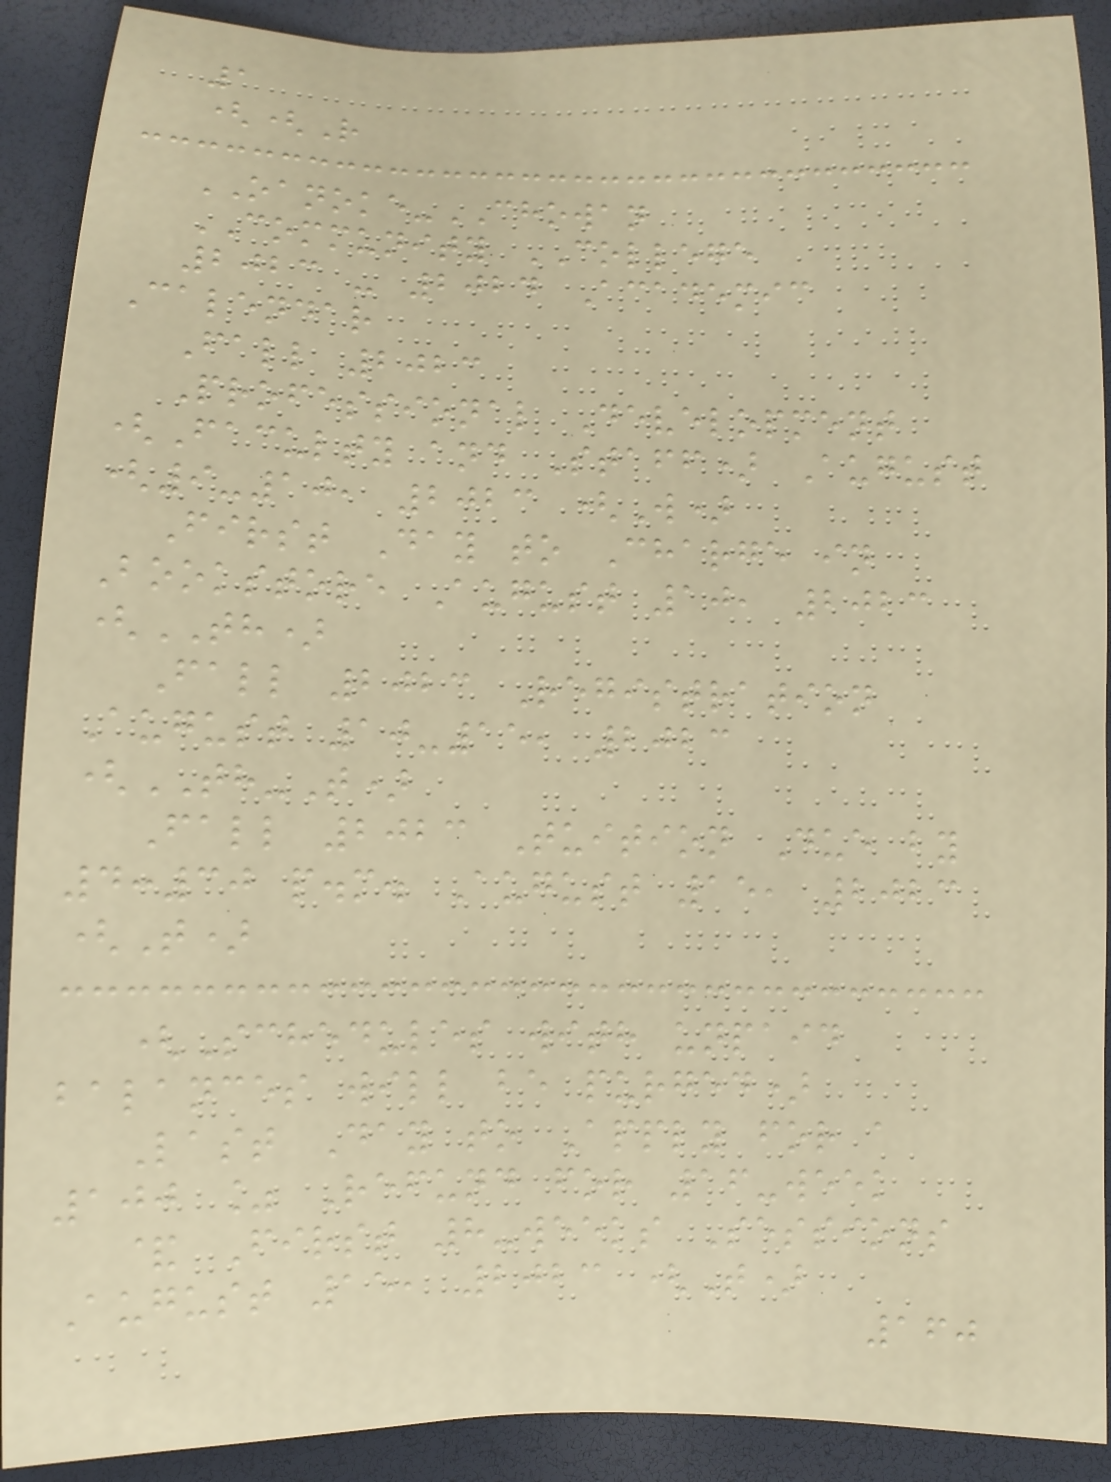1
((R
OANOKE-CHOWAN
COMMUNITY COLLEGE
2023 - 2024 Academic
Calendar
Fall 2023
Professional Development
(Faculty and Staff) August
(9-10, 2023 (W)
First Day to Charge in
Bookstore August 10, 2023
(TH)
Fall 2023 Registration
August 10-15, 2023
(TH-T)
Fall 2023 Tuition Due by
4:30 p.m. August 15, 2023
(T)
(Schedules with unpaid
balances will be purged)
Last Day to Apply for a
100 % Refund for 16-week
& First 8-weeks Sessions
August 15, 2023 (T)
160
